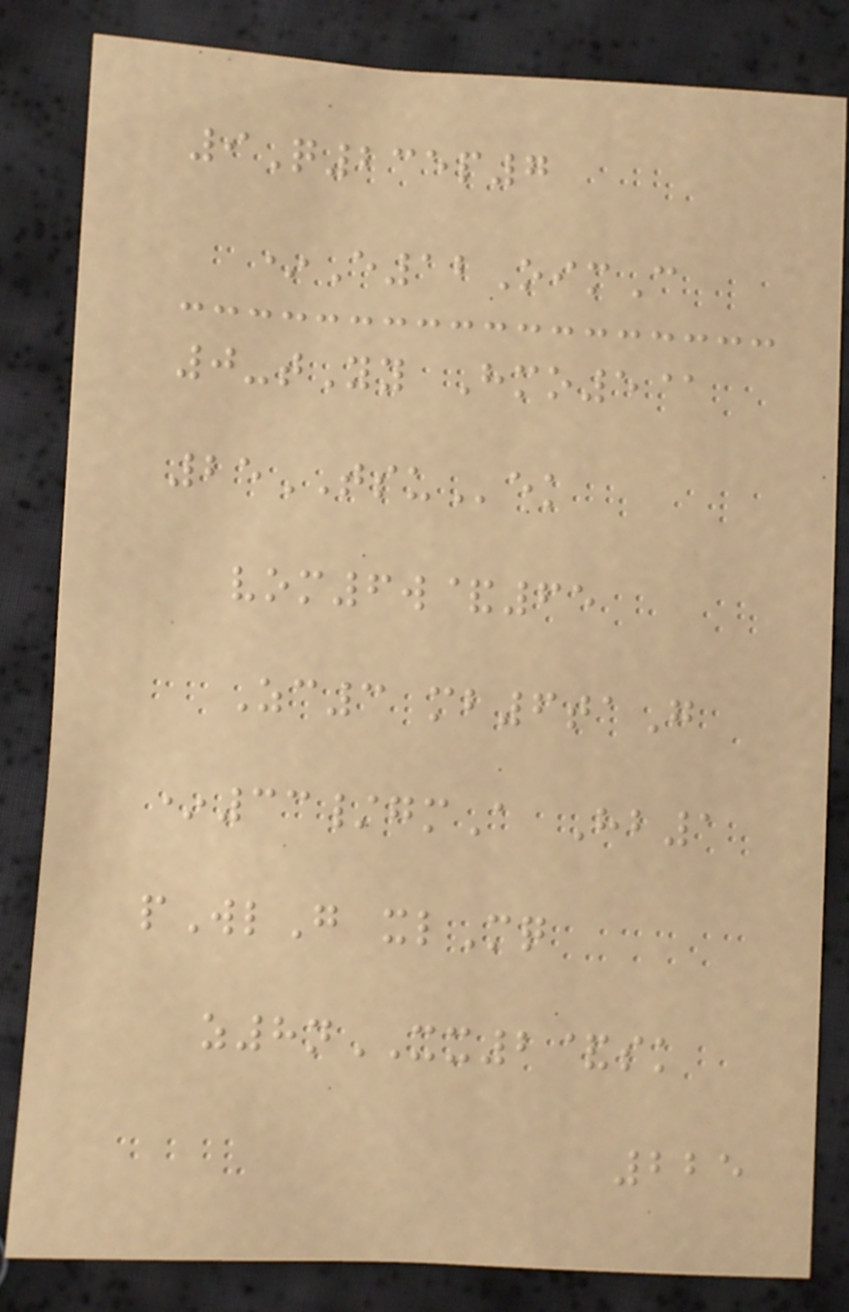9Q235p7
*E12OimC
0-tYy Hmo5@
25TSUek
vom6w&65
Zc3 mb6taG
*33/gmA Hb1
pWlG xlMq
z8nXX2&sk
225
